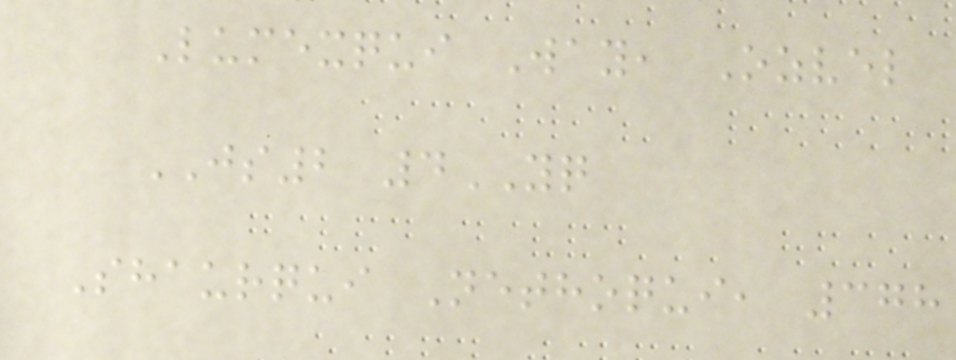Lumexqui Way, Ozvel
JS2 4YQ
Shaurqui Nethoqui, 378
